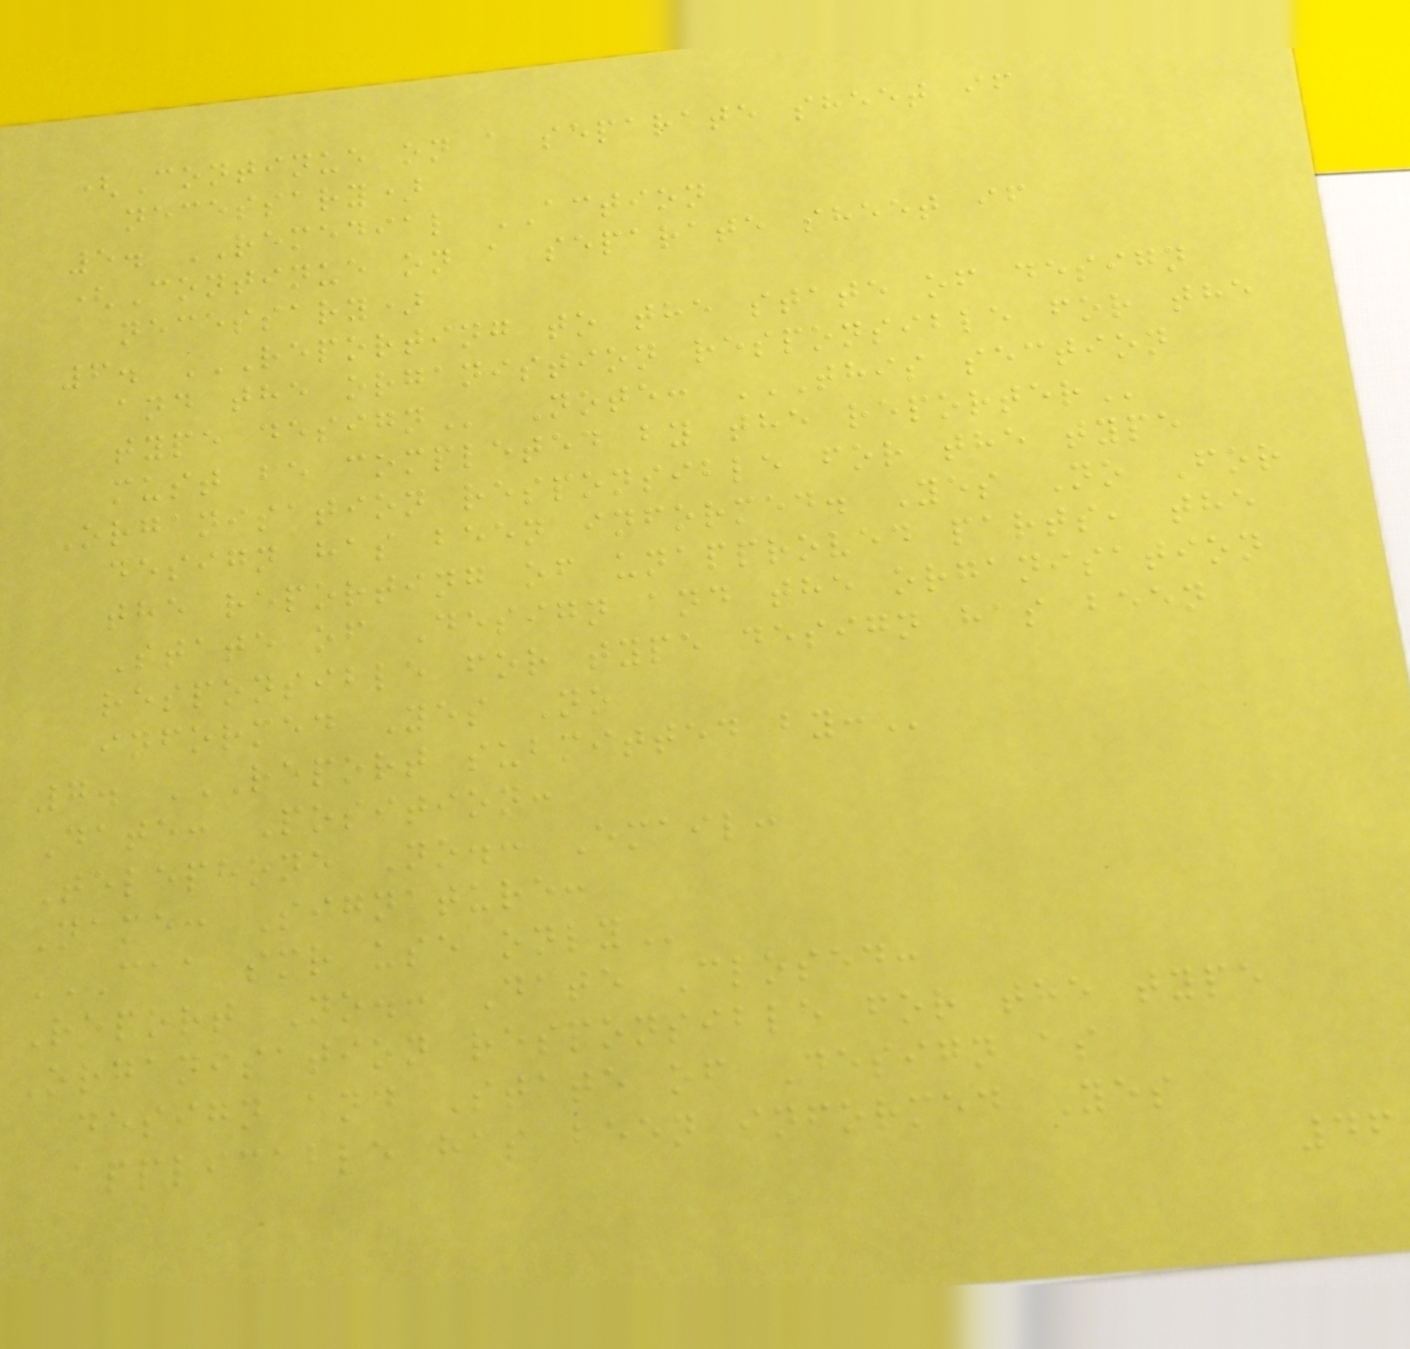(Continue on a separate sheet if
necessary)
5. REMEDIAL ACTION
(Continue on a separate sheet if
necessary)
6. REPORTING TO THE STATE OF DESIGN
AND THE ORGANISTION RESPONSIBLE FOR THE
TYPE DESIGN Note: THIS SECTION
MUST BE COMPLETED BY THE REPORTER
Organisation responsible for the type
design has been informed. Yes No For
the reporting of unapproved parts, the
State of Design and the organisation
responsible for type design has been
informed Yes No
7. REPORT SUBMITTED BY:
Date: Position:
Telephone No.: Email:
Name: Signature:
CAA SMR USE ONLY
Report No.: Date Closed:
Organisation responsible for the type
design and State of Design as
applicable has been informed Yes
46
